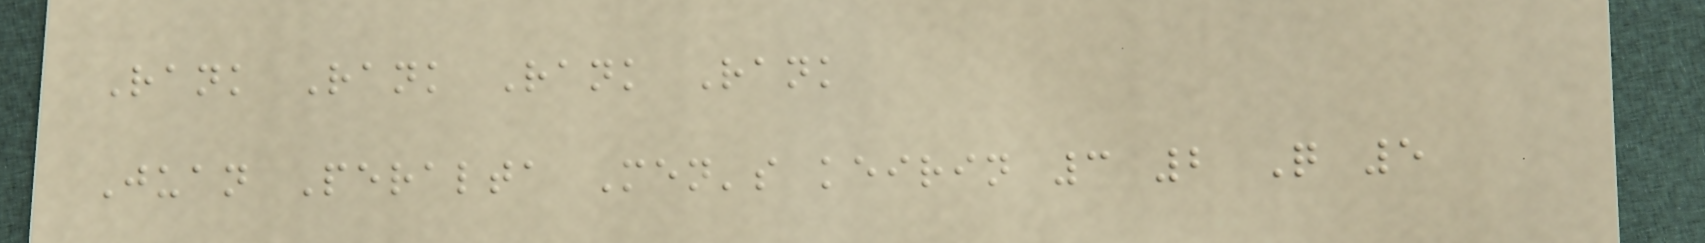Rank Rank Rank Rank
Juan Peralta Men's keirin 3 2 Q 5
